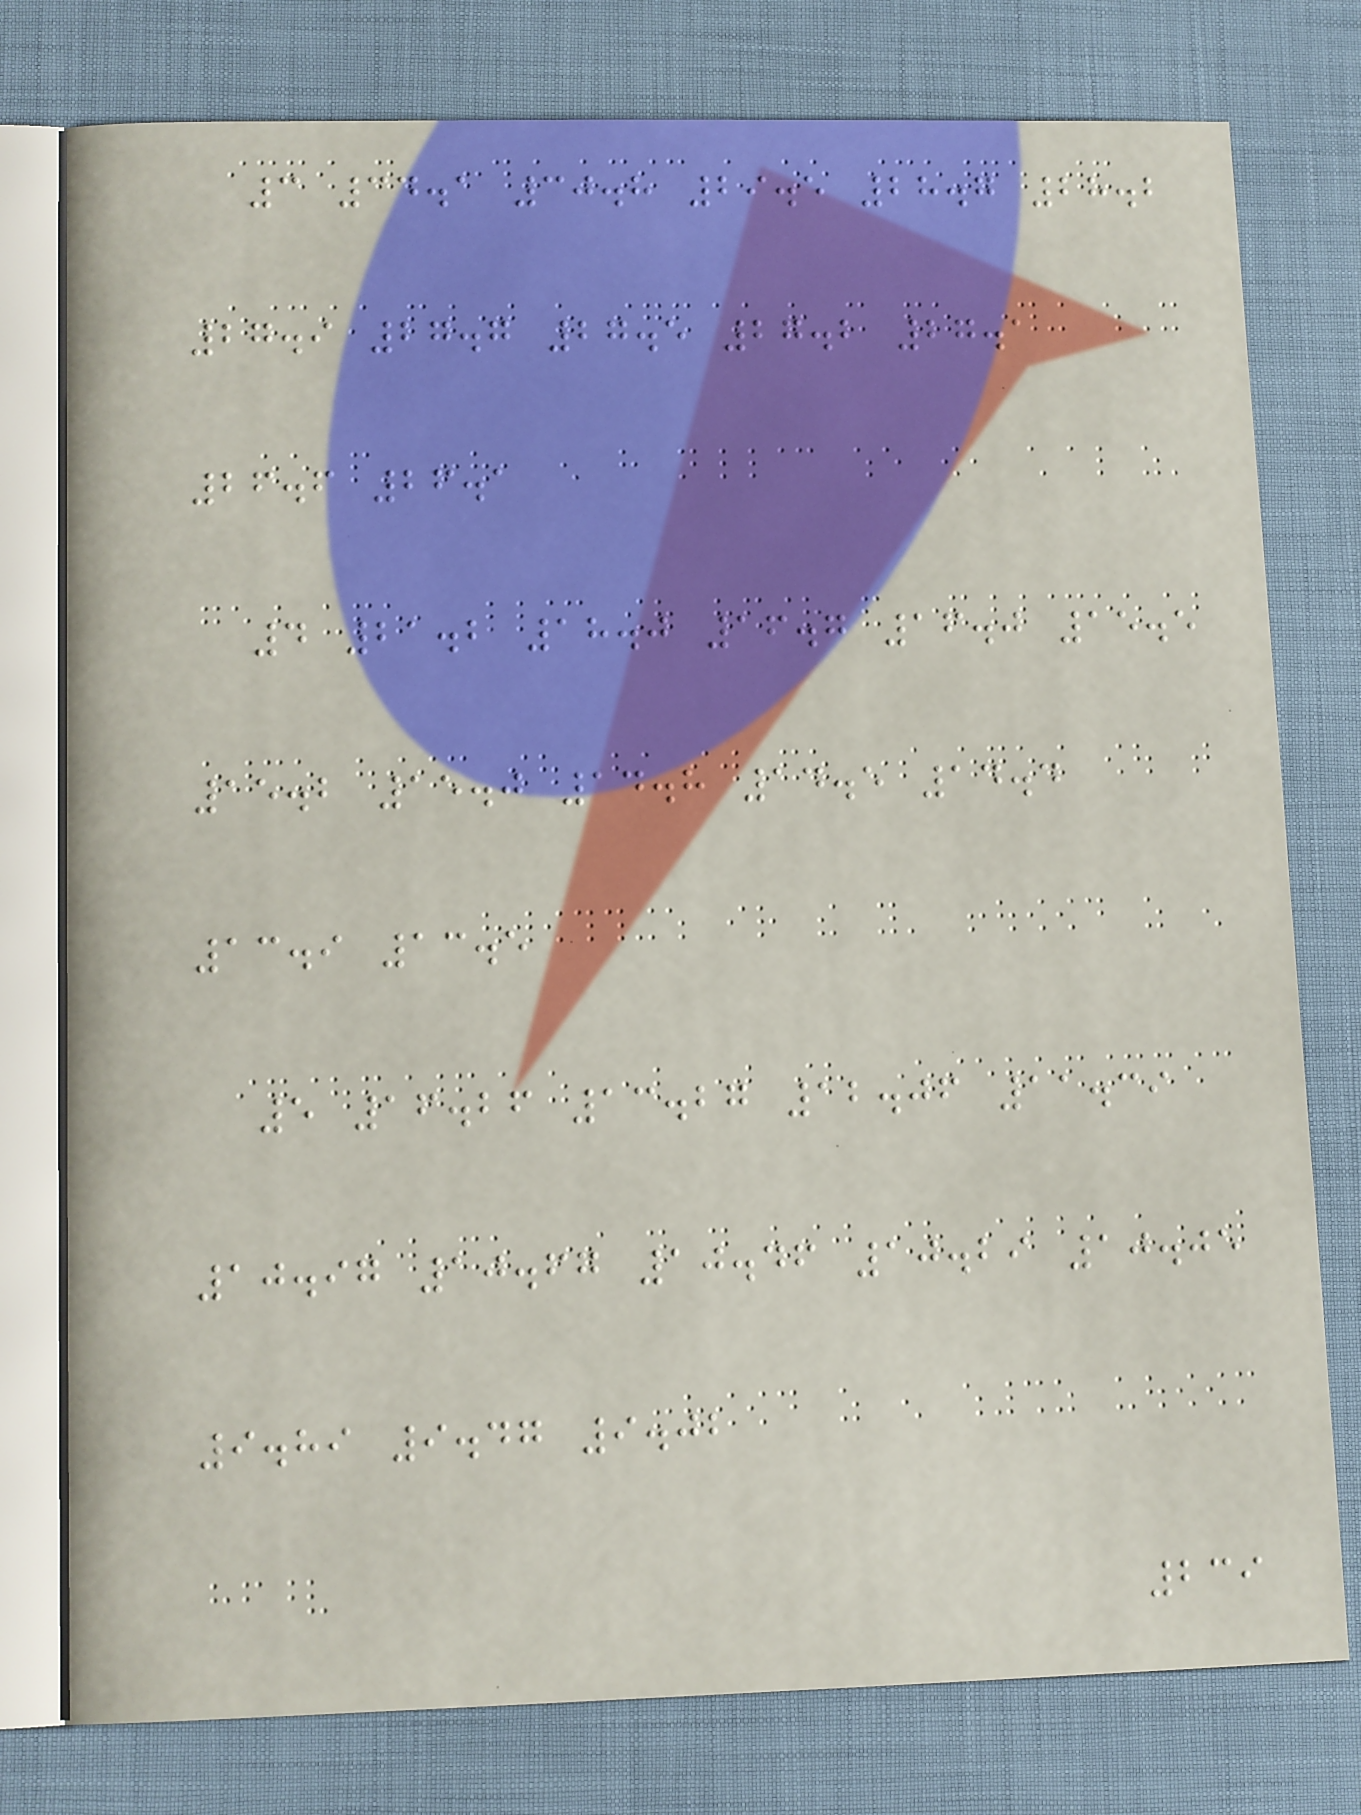3 34.1 30.8 29.5 28.7 28.2
27.9 27.7 27.5 27.2 27.1
26.6 26.1
4 21.2 18.0 16.7 16.0 15.5
15.2 15.0 14.8 14.5 14.4
13.9 13.5
5 16.26 13.27 12.06 11.39
10.97 10.67 10.46 10.29 10.05
9.89 9.47 9.02
239
